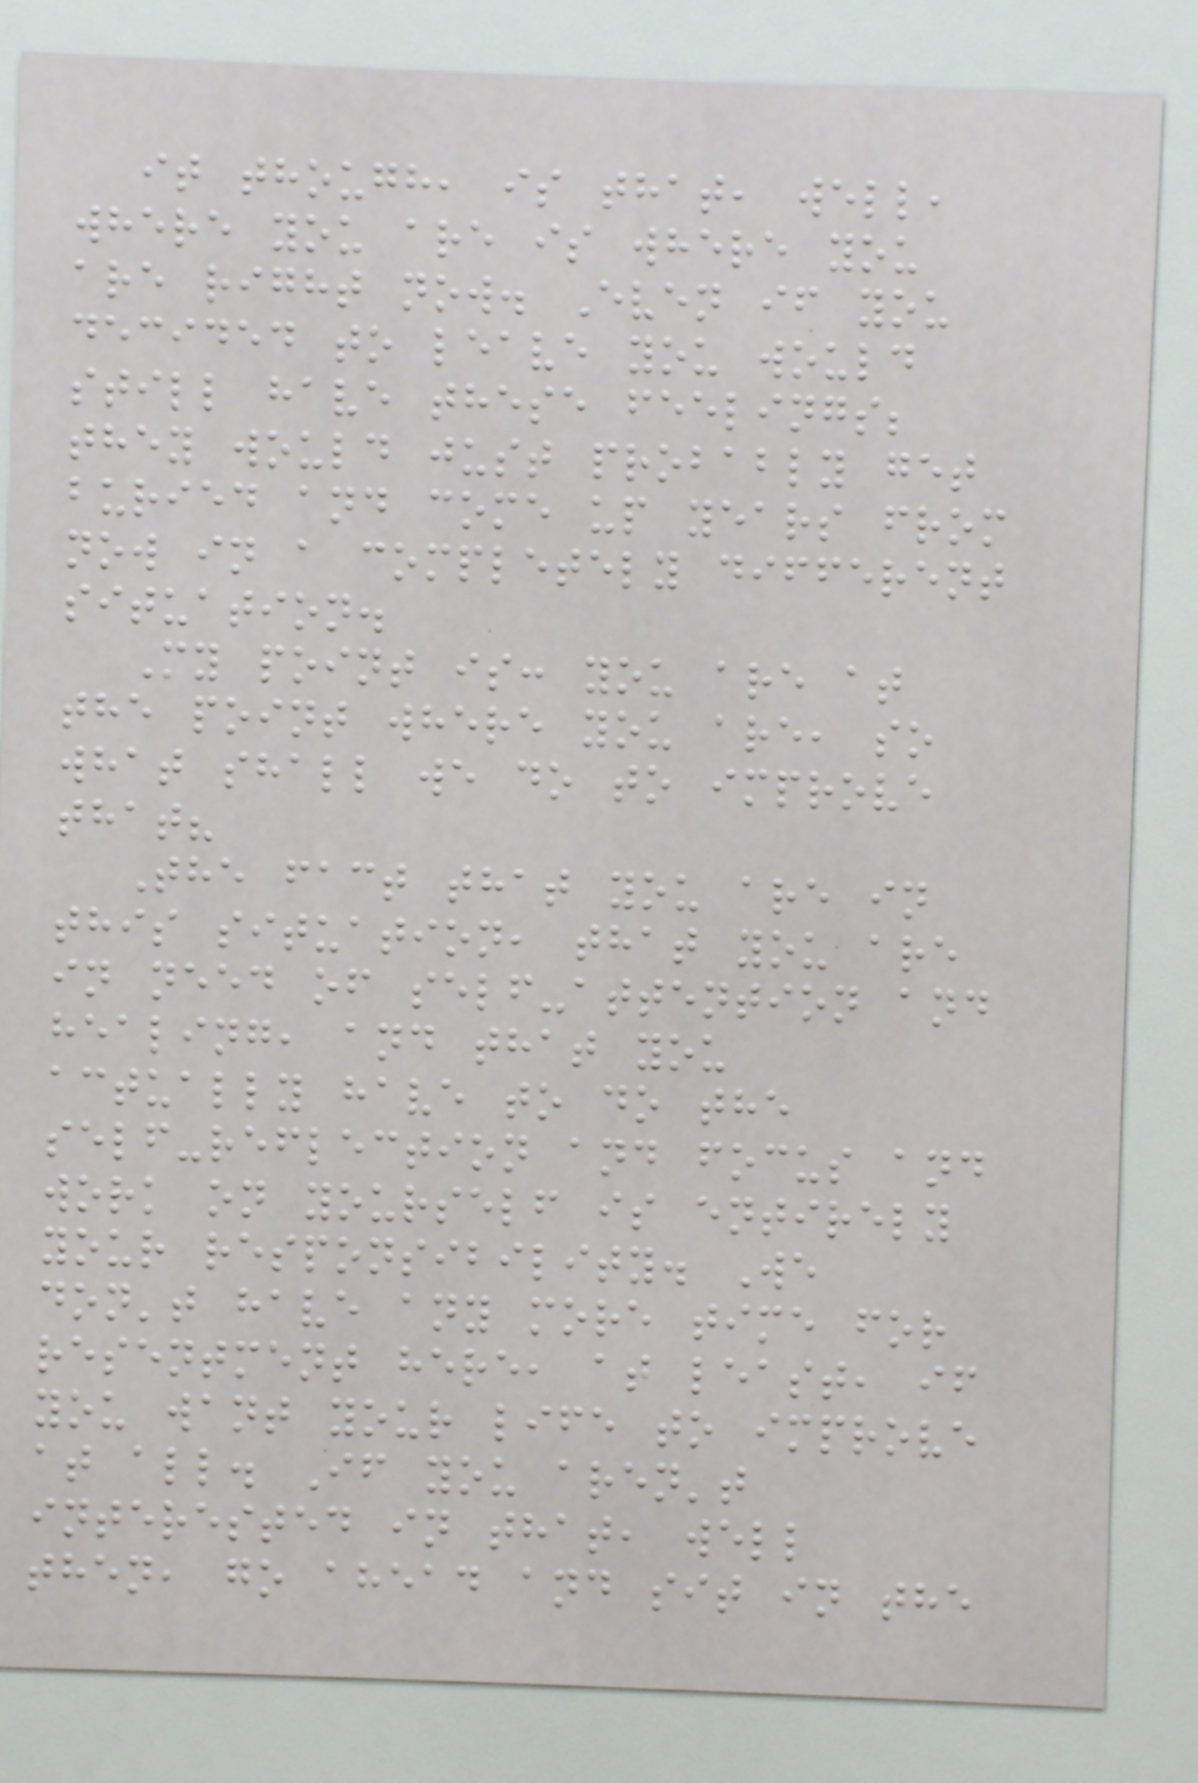it though, is that, well,
where you are is where you
are right now. Even if you
decided to leave you would
still have these feelings;
they would just probably get
buried and come up years from
now in a completely different
situation.
My point is: you are at
the point where you are, so
what shall we do to improve
that?
The fact that you are in
this situation, that you are
in need of self-attention and
healing, and that you
actually have to do the
self-reflection and focus and
work on yourself is entirely
your responsibility. We
don't have any more time for
resentment here, at least, if
you want your life to improve
at all. If you aren't
interested in that, well
then, go ahead and sit in the
